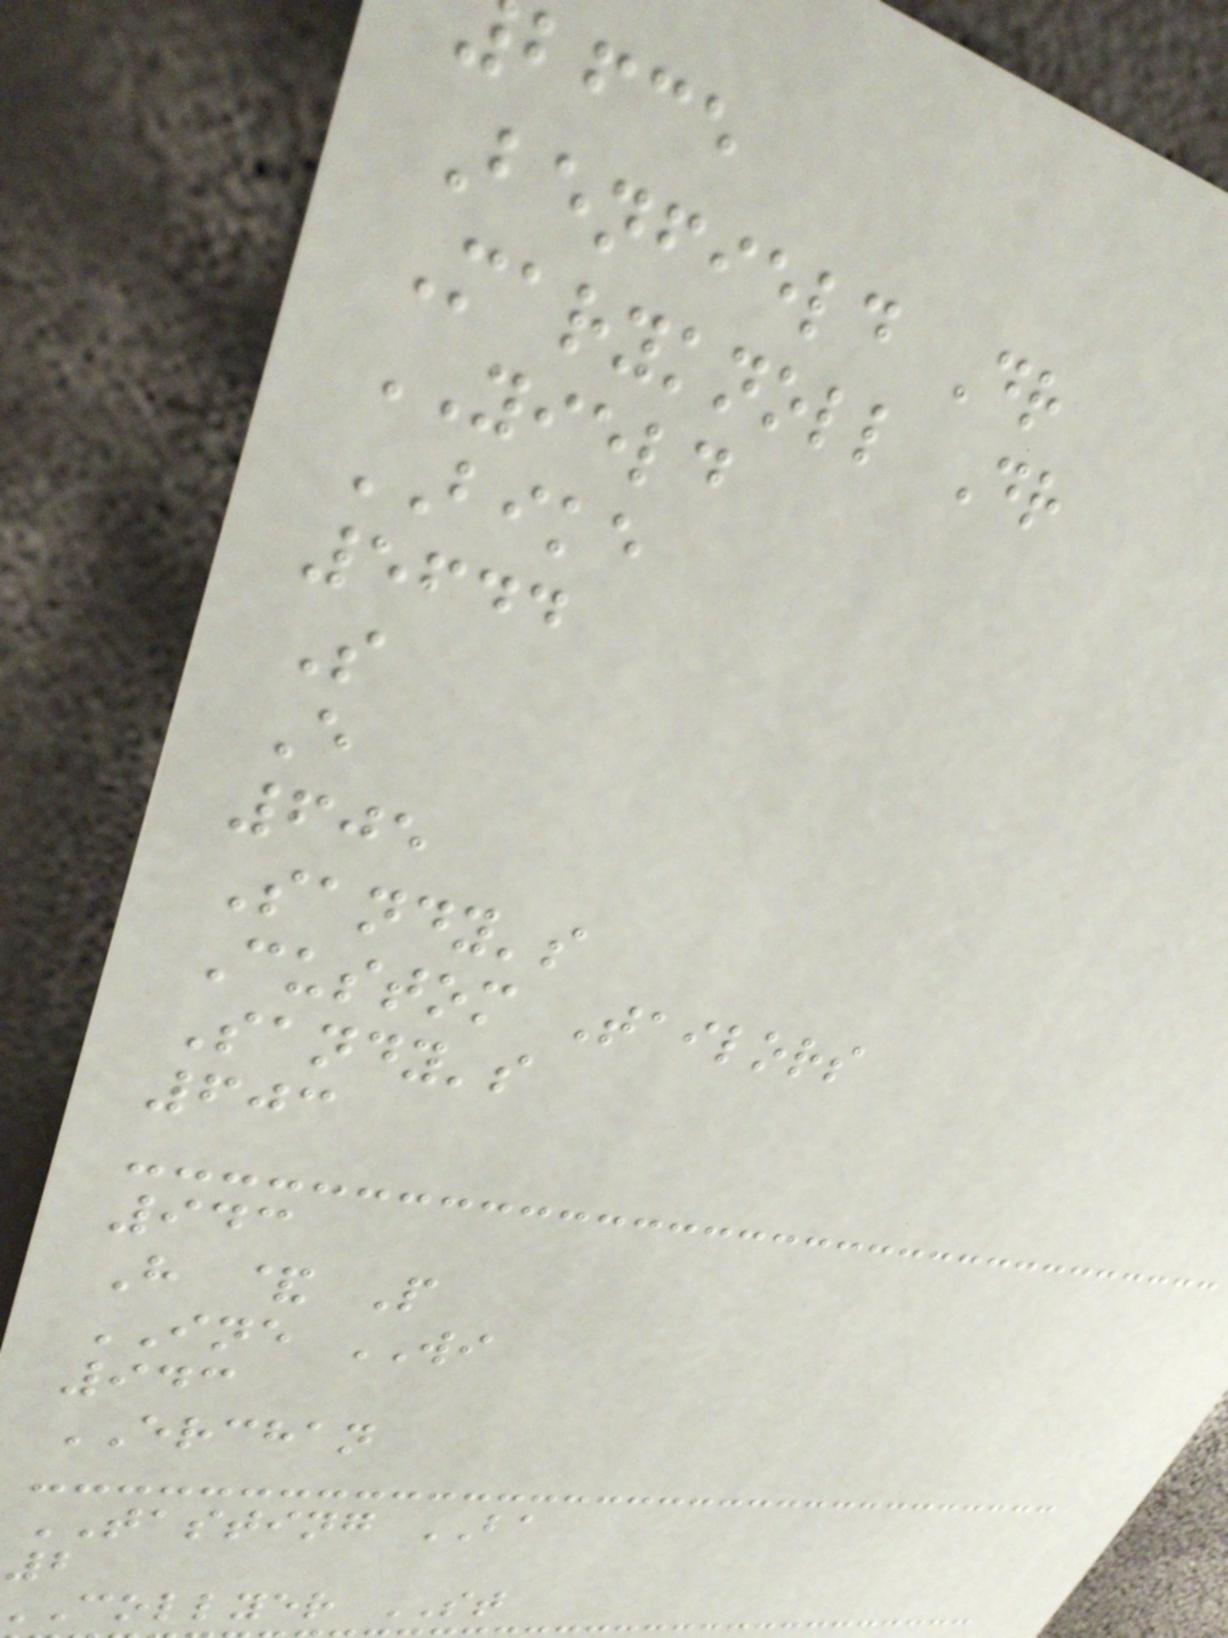bfce
Benfield Dr
Maryknoll Dr
YIELD
BIKE
5644
S
E
605
Sandy's
Custom Tailors
Sandy's
603
943
H & P
INE WI
943
ERCHAN
TASTING BA
2
collyer ST
